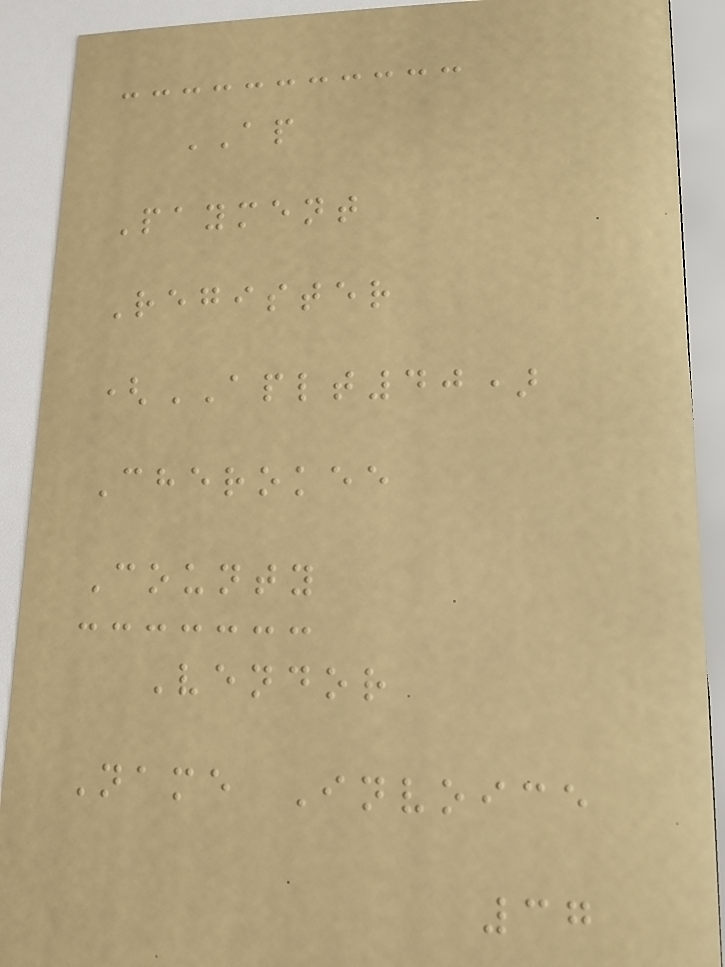AP
Payment
Register
(APLT40)
Cherokee
County
Vendor
Name Invoice
37
